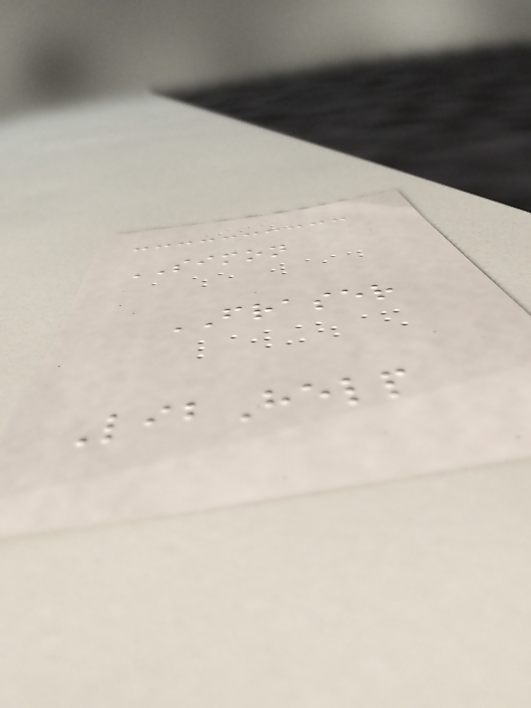SIMON
FRASER
LibHelp
